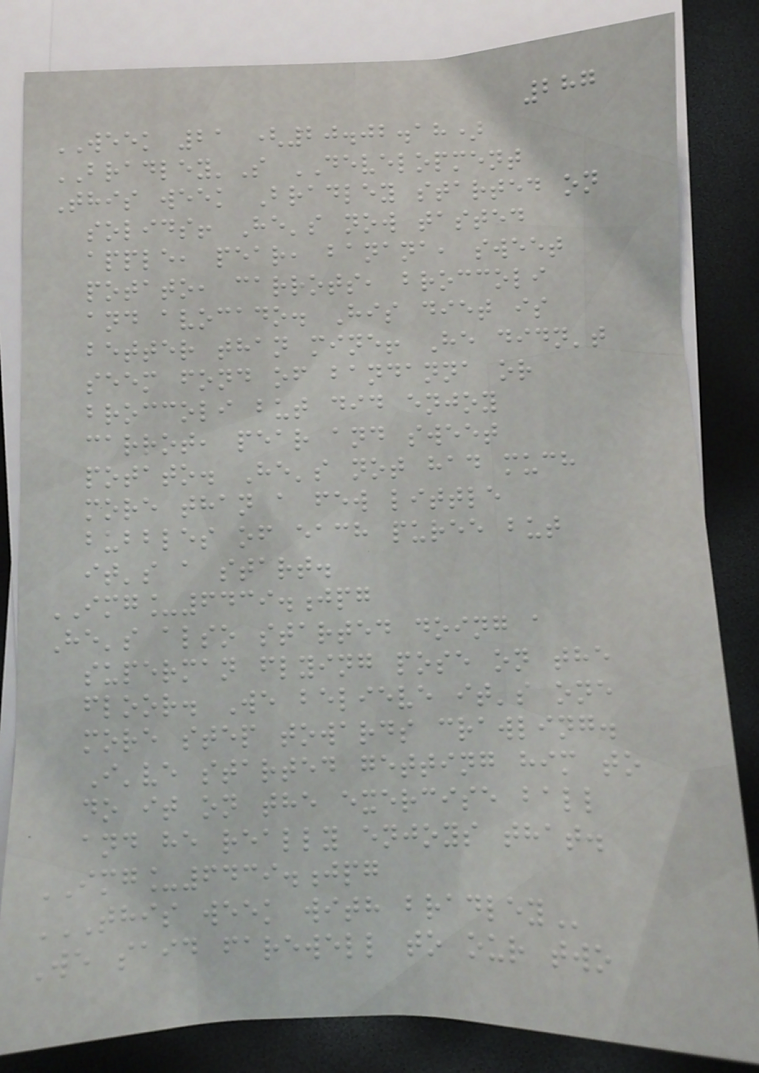287
WEEK 21 (20.02.18)
BRADLEY'S DEVELOPMENT
This week Bradley started on
solids! He's now tasted
apple, pear, banana, sweet
potato, carrots, broccoli
and avocado. His diet is
better than mine! He didn't
seem fond of bandanna or
broccoli but did enjoy
carrot, pear and sweet
potato. He's not had much
more than a few little
bubbles of each puree but
it's a start.
IMG_6439.jpg
He's also started doing a
superman flying pose on the
floor. We believe it's one
more step towards crawling.
I've started getting him to
do it on the exercise ball
and he really enjoys that.
IMG_6439.jpg
THIS WEEK WITH BRADLEY
We said farewell to our two
